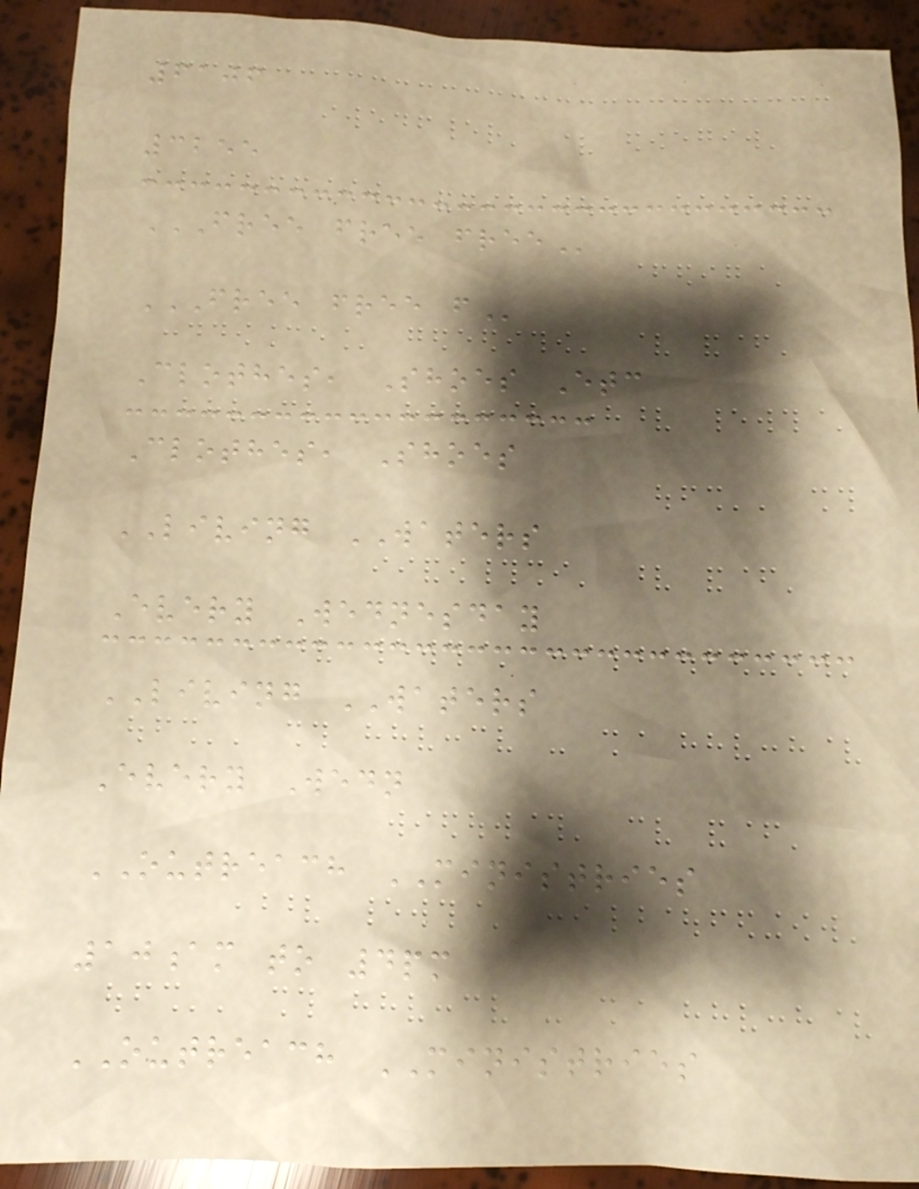6106
3255
FREE FREE FREE
FREE FREE F
Clothes, Shoes Etc
Clothes, Shoes
LIVING WATERS
Every Wednesday
LIVING WATERS
Every Wedn
OUTREACH MINISTRIES
10am to 4pm
OUTREACH MINISTRIES
